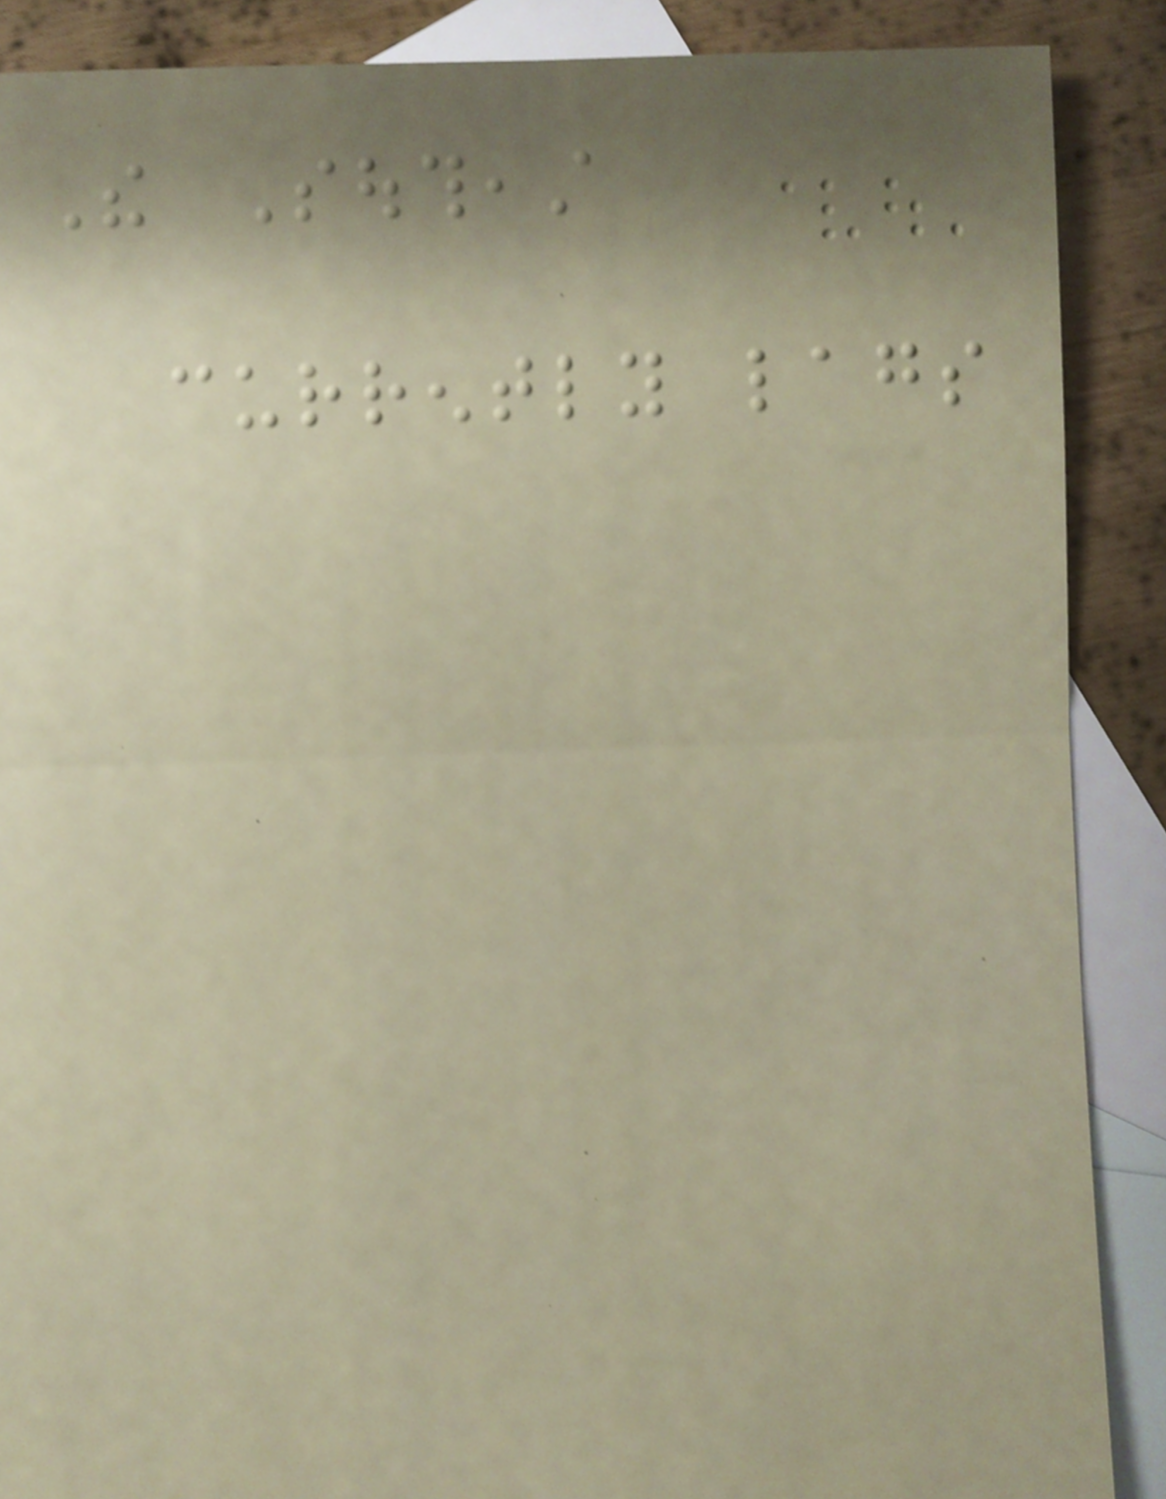The Southeast
currently lags
